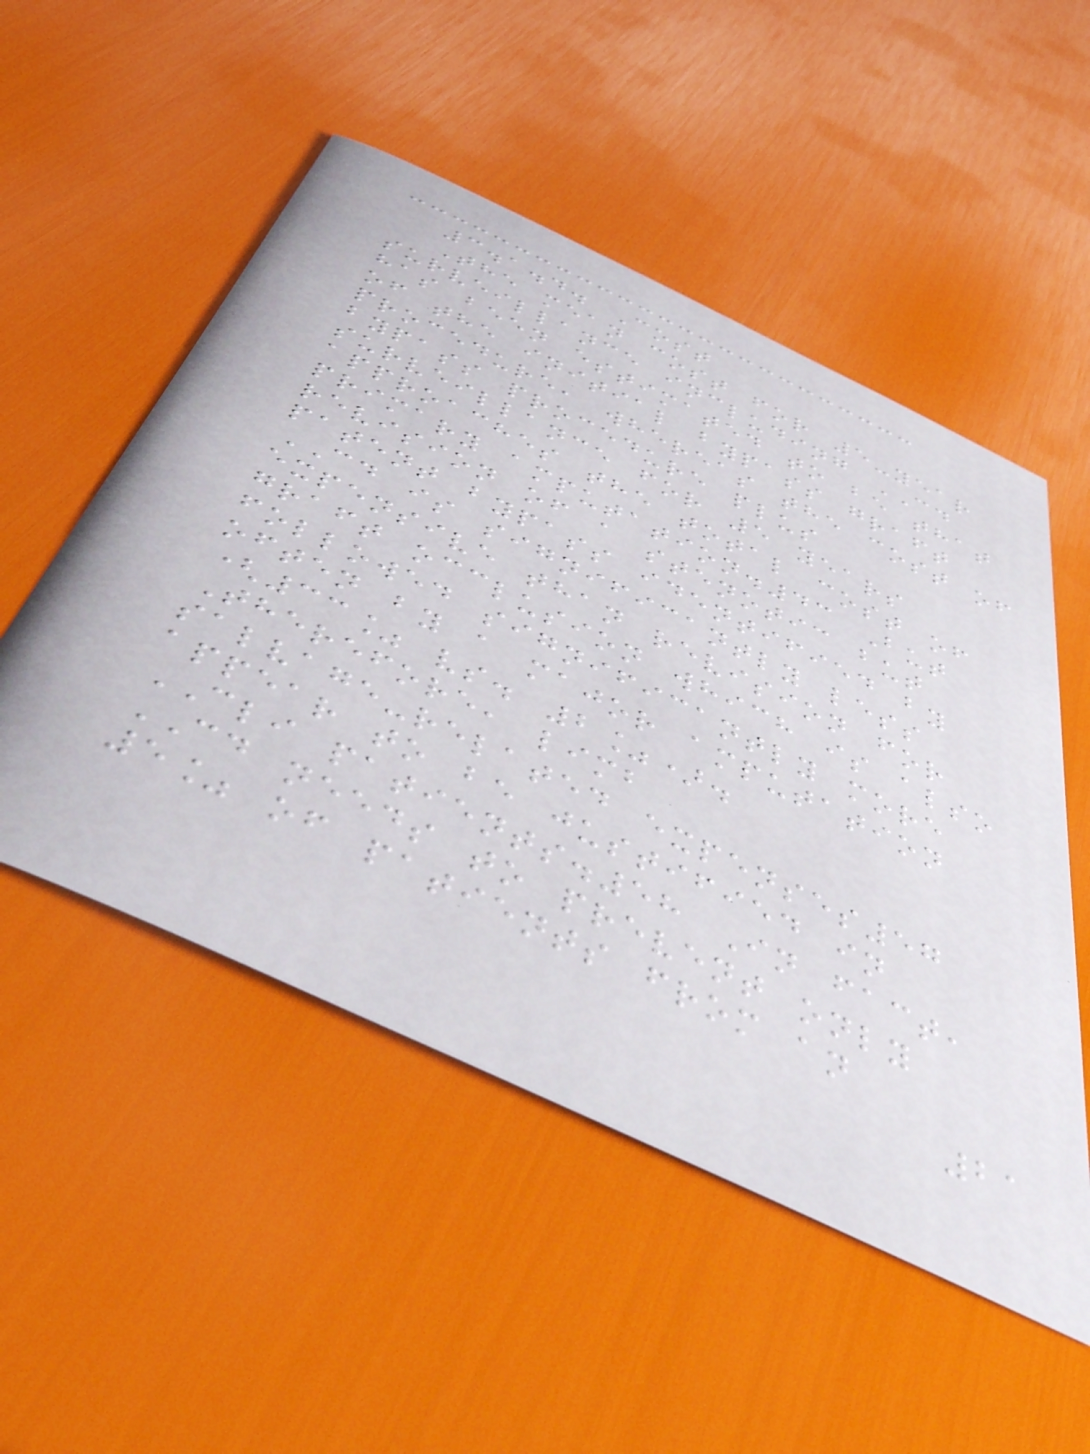3.1.4. Cost
The mean cost for 5-year
surveillance including CD
has been estimated to be that
of the initial bypass graft
procedure, whereas the cost of
bypass procedure plus
surveillance for 5 years
approaches the total cost of
primary amputation.43 But
revision of a stenotic but
patent bypass identified by
CD is significantly less
expensive than revision for
graft occlusion which is also
followed significantly more
often by a major amputation
(33% vs. 2%).
Therefore, limb
salvage-related expenses57
appear to be justified in
CLI patients.58 In fact,
CD needs to prevent only
5% of patients from an
21
